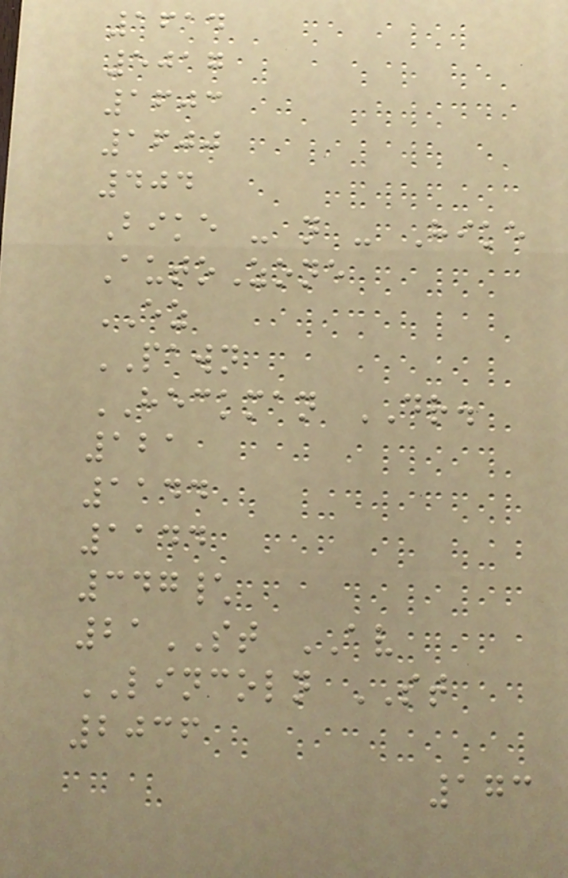1614
5017
1603
1600
404
Bike - n - Hike
AutoZone
EZ
PAWN
HECKMAN DR.
121
1144
1144
347\
21ST AV
LINCOLN ST
2036
173
